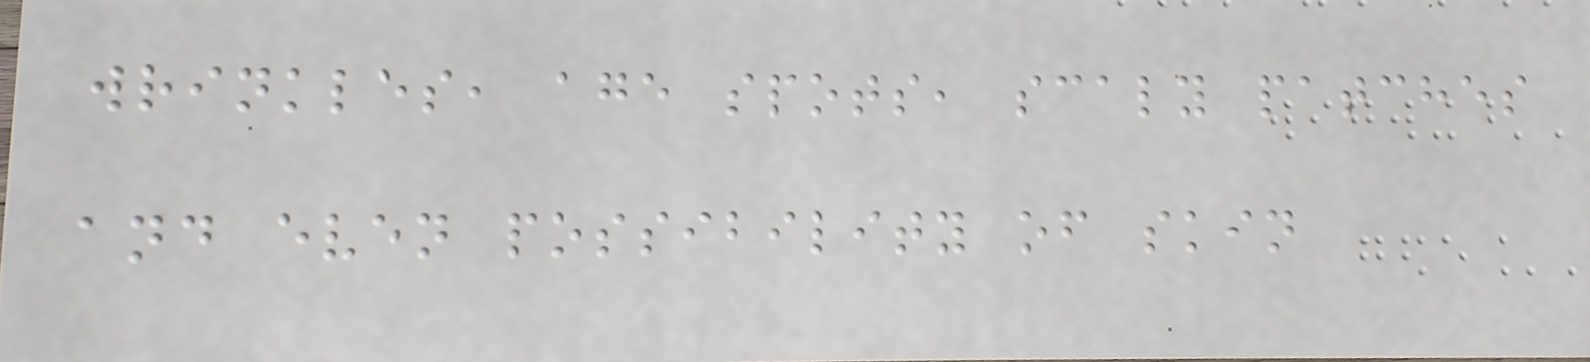wrinkles, age spots, scaly patches
and even possibility of skin
